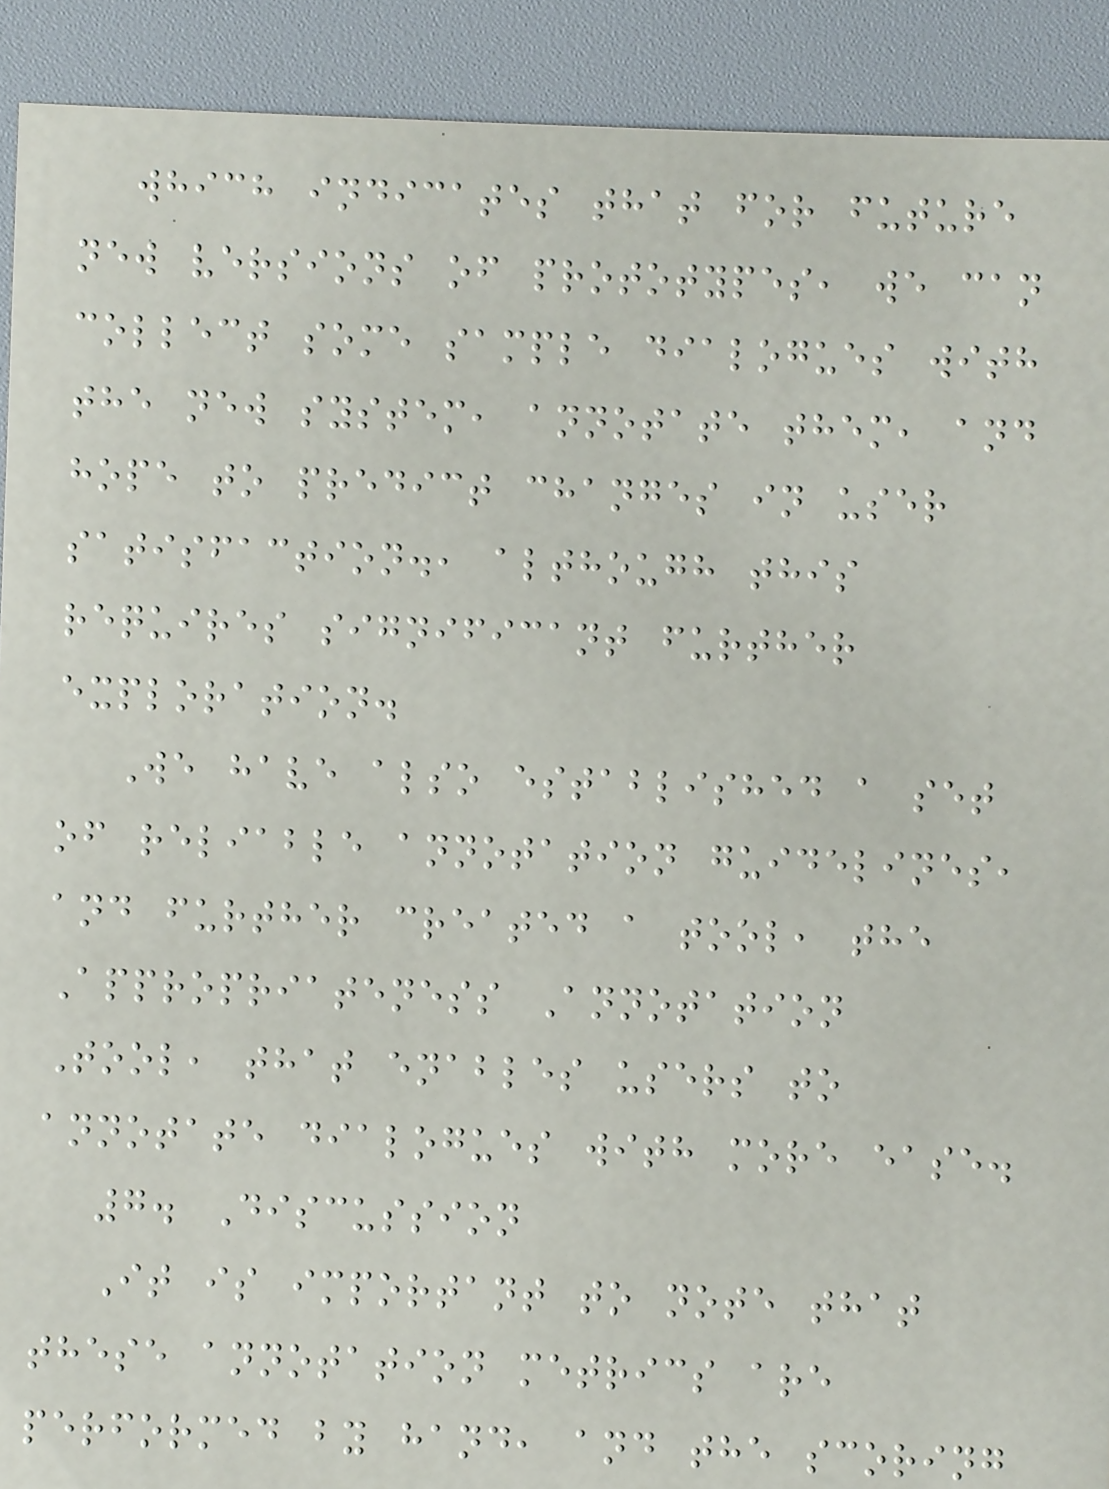which indicates that for future
new versions of prototypes, we can
collect some sample dialogues with
the new system, annotate them, and
hope to predict changes in user
satisfaction., although this
requires significant further
exploration.
We have also established a set
of reliable annotation guidelines,
and further created a tool, the
Appropriateness Annotation
Tool, that enables users to
annotate dialogues with more ease.
7. Discussion
It is important to note that
these annotation metrics are
performed by hand, and the scoring
